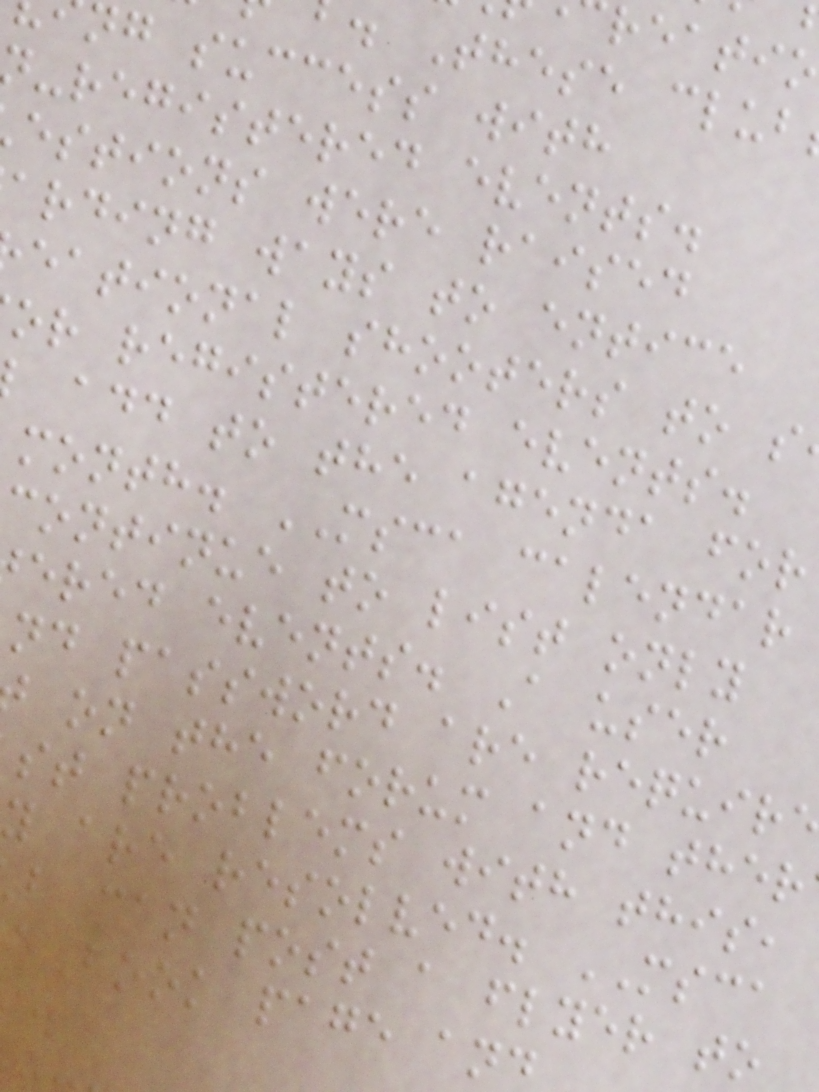. These club
ng success with
-registered events.
estions were raised
arding ways to entice
eational shooters to s
or registered events.
add to the agenda for
month. MSCA calendar
continue to list only
ered events. A user
nd password are requir
on the forum and ther
st problems with this,
y are resolved. MSCA
b can post a flyer to
eBook page and
